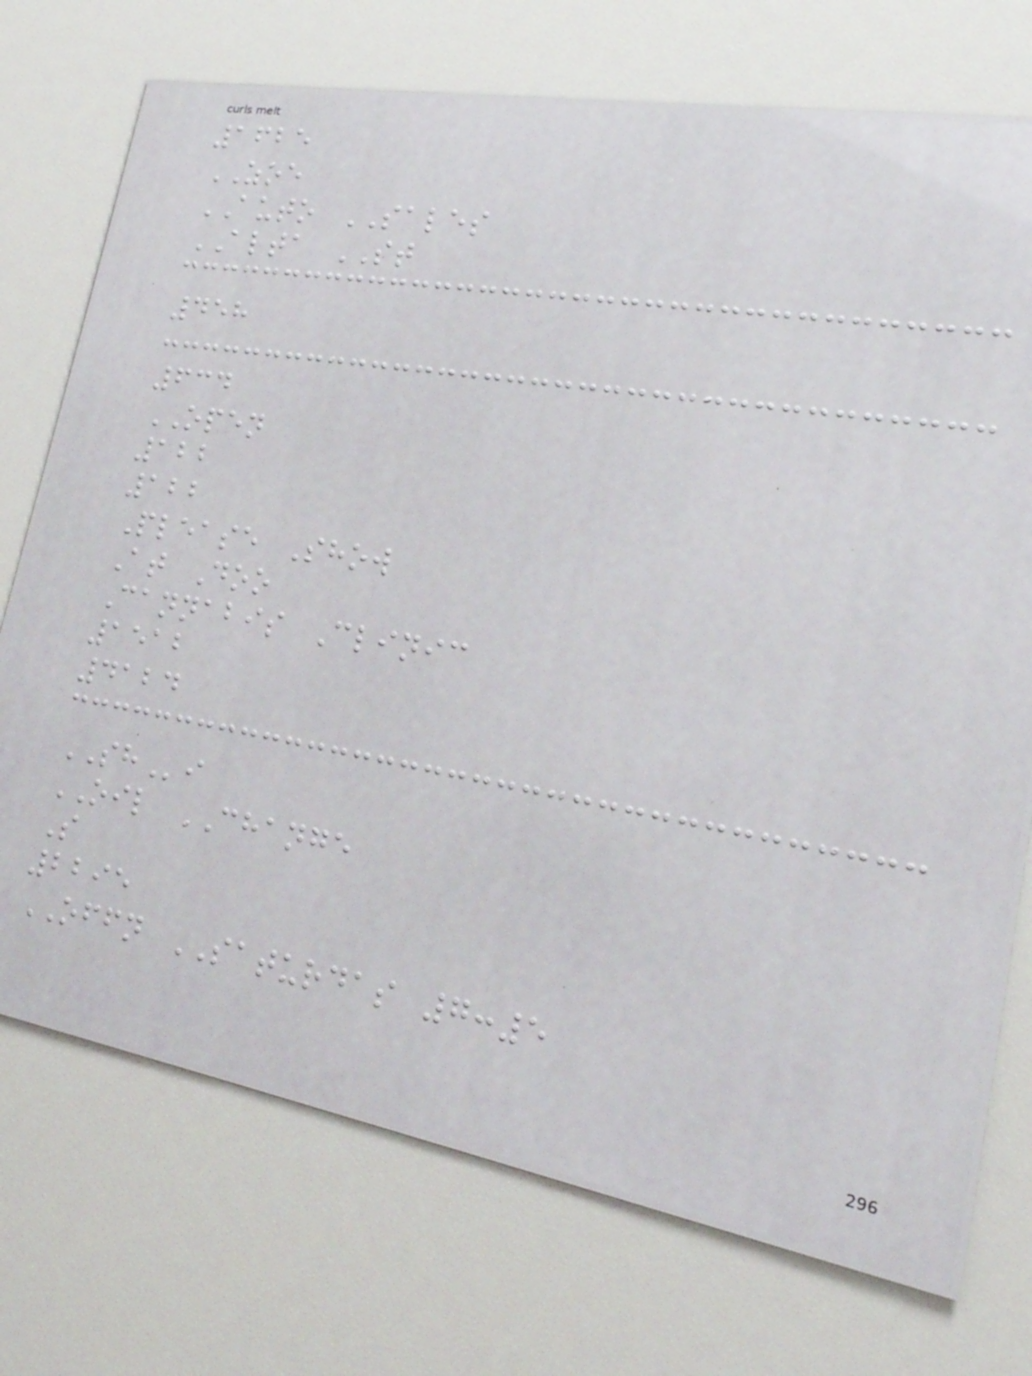1625
ZOE
AUTO SALES
ALTA ST
458
634
OPEN
122
122
Please Show
At Doo
Cannabis Clinic
1512
4124
SHi
OIL CHANGE
S
2295
OFFN SATURDAS 7:5
